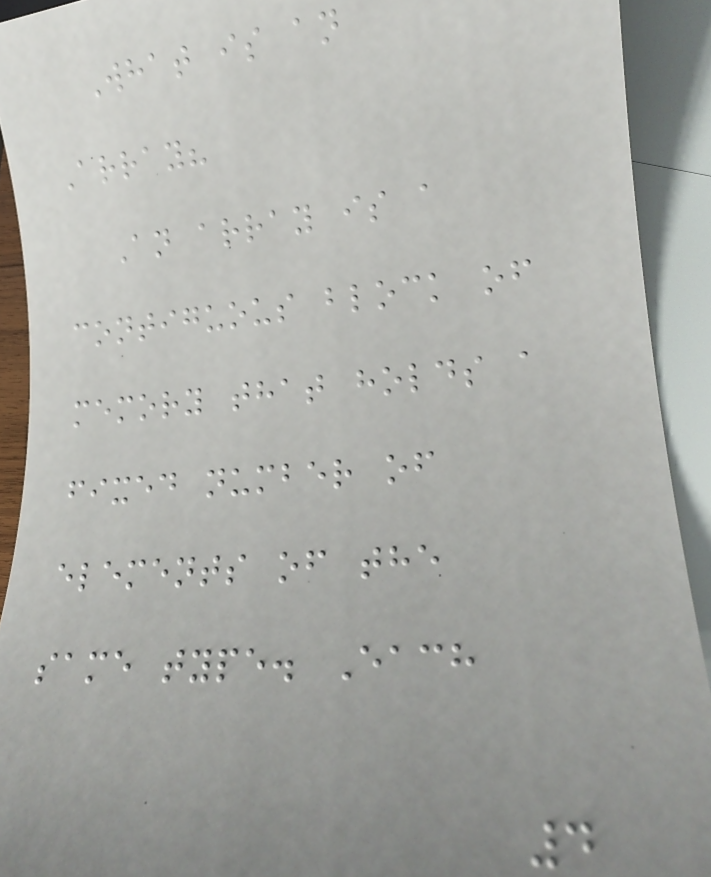What is an
Array?
An array is a
contiguous block of
memory that holds a
fixed number of
elements of the
same type. Each
4
